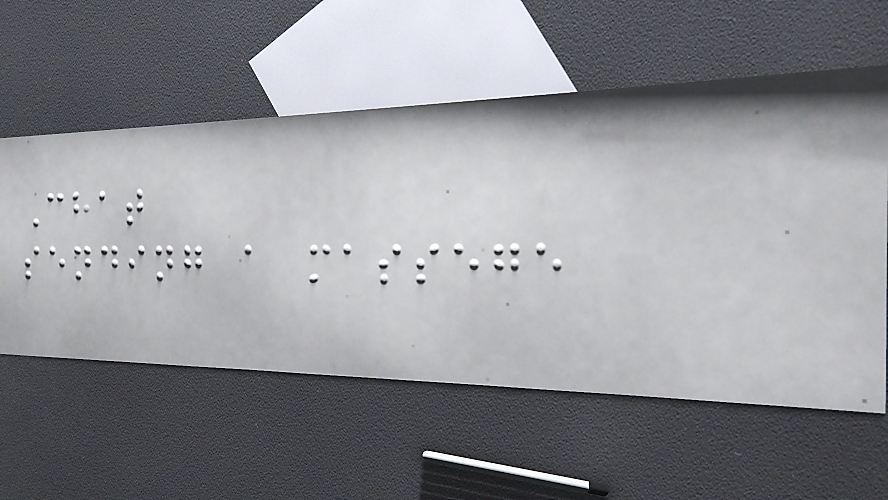Chat
sending a massege
